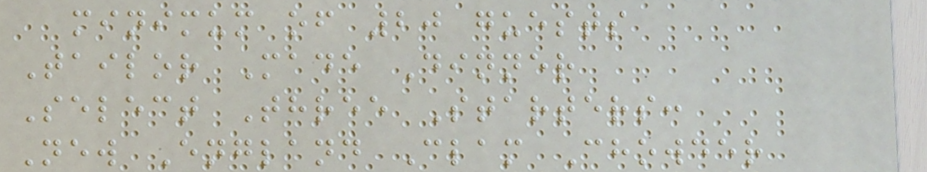minimum of 20 guests
Tailor Made Dinner
Select Three Starters:
New England Clam Chowder
